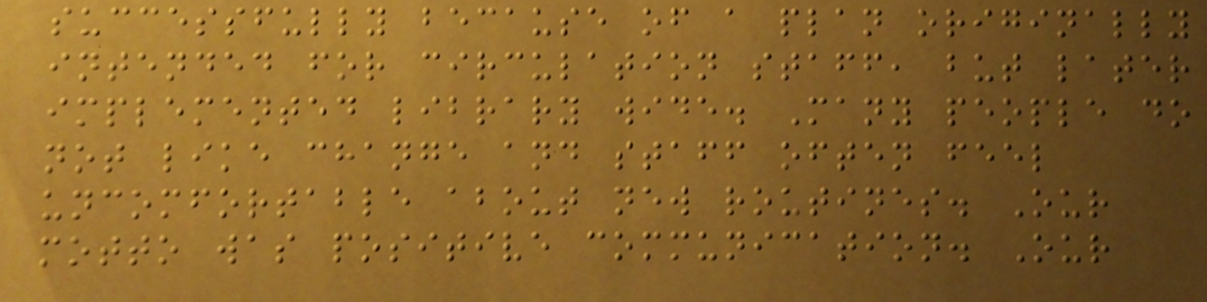successfully because of a plan originally
intended for circulation staff, but later
implemented library wide. Many people do
not like change and staff often feel
uncomfortable about new routines. Our
motto was positive communication. Our
